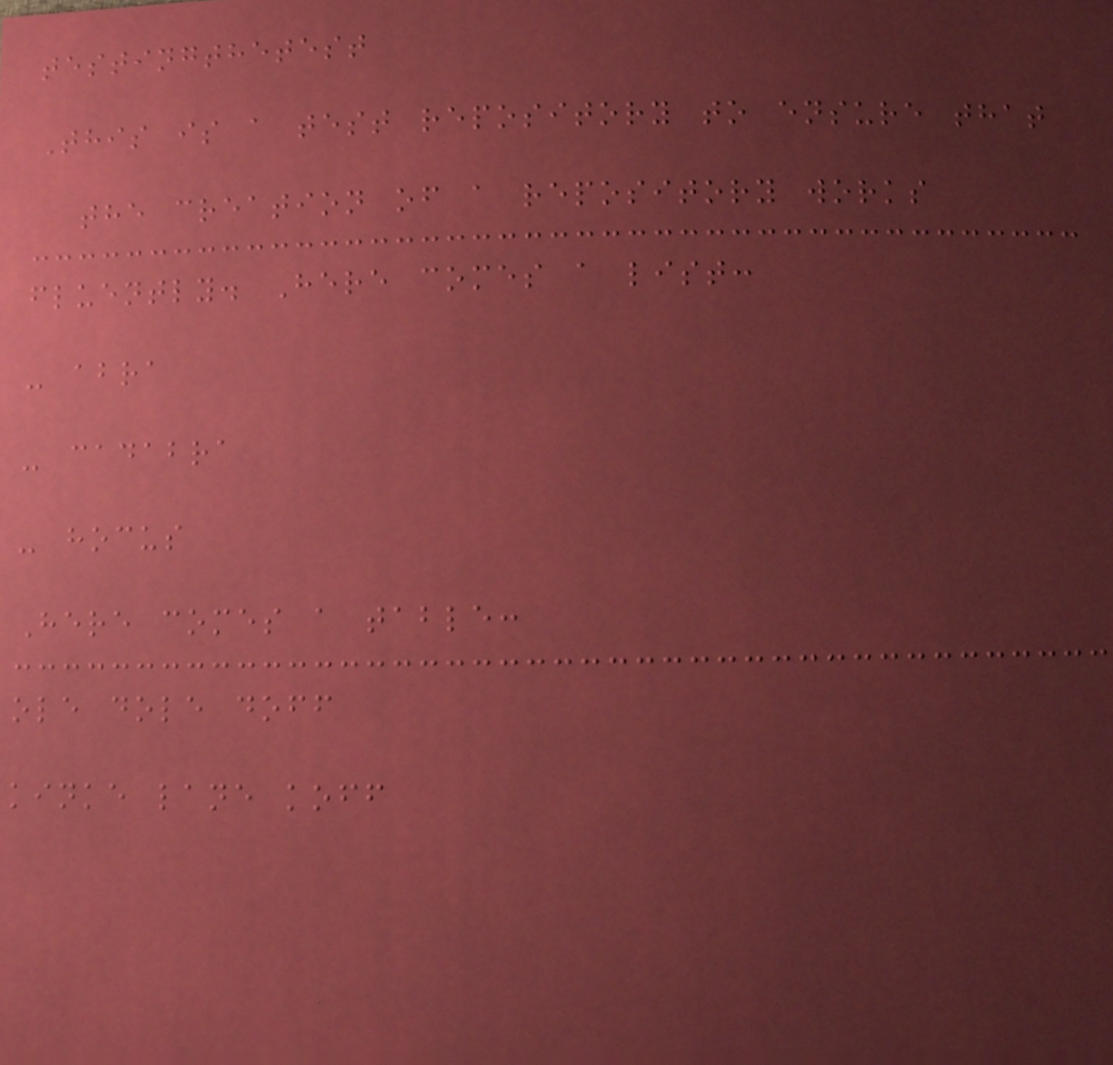testingthetest
This is a test repository to ensure that
the creation of a repository works
fluently. Here comes a list:
- abra
- cadabra
- hocus
Here comes a table:
ole dole doff
kinke lane koff
